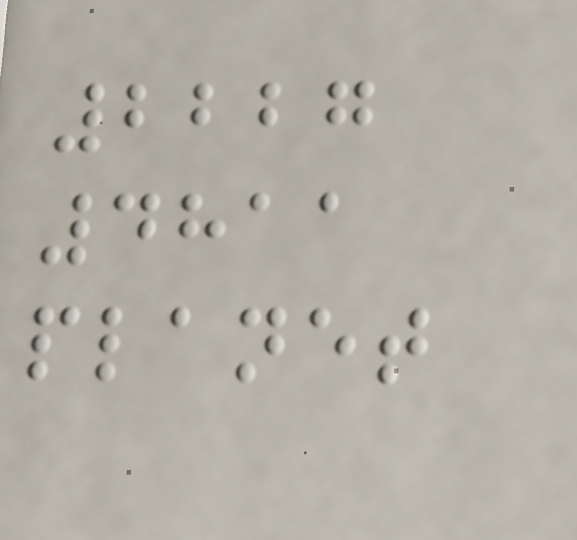2227
4811
planet
